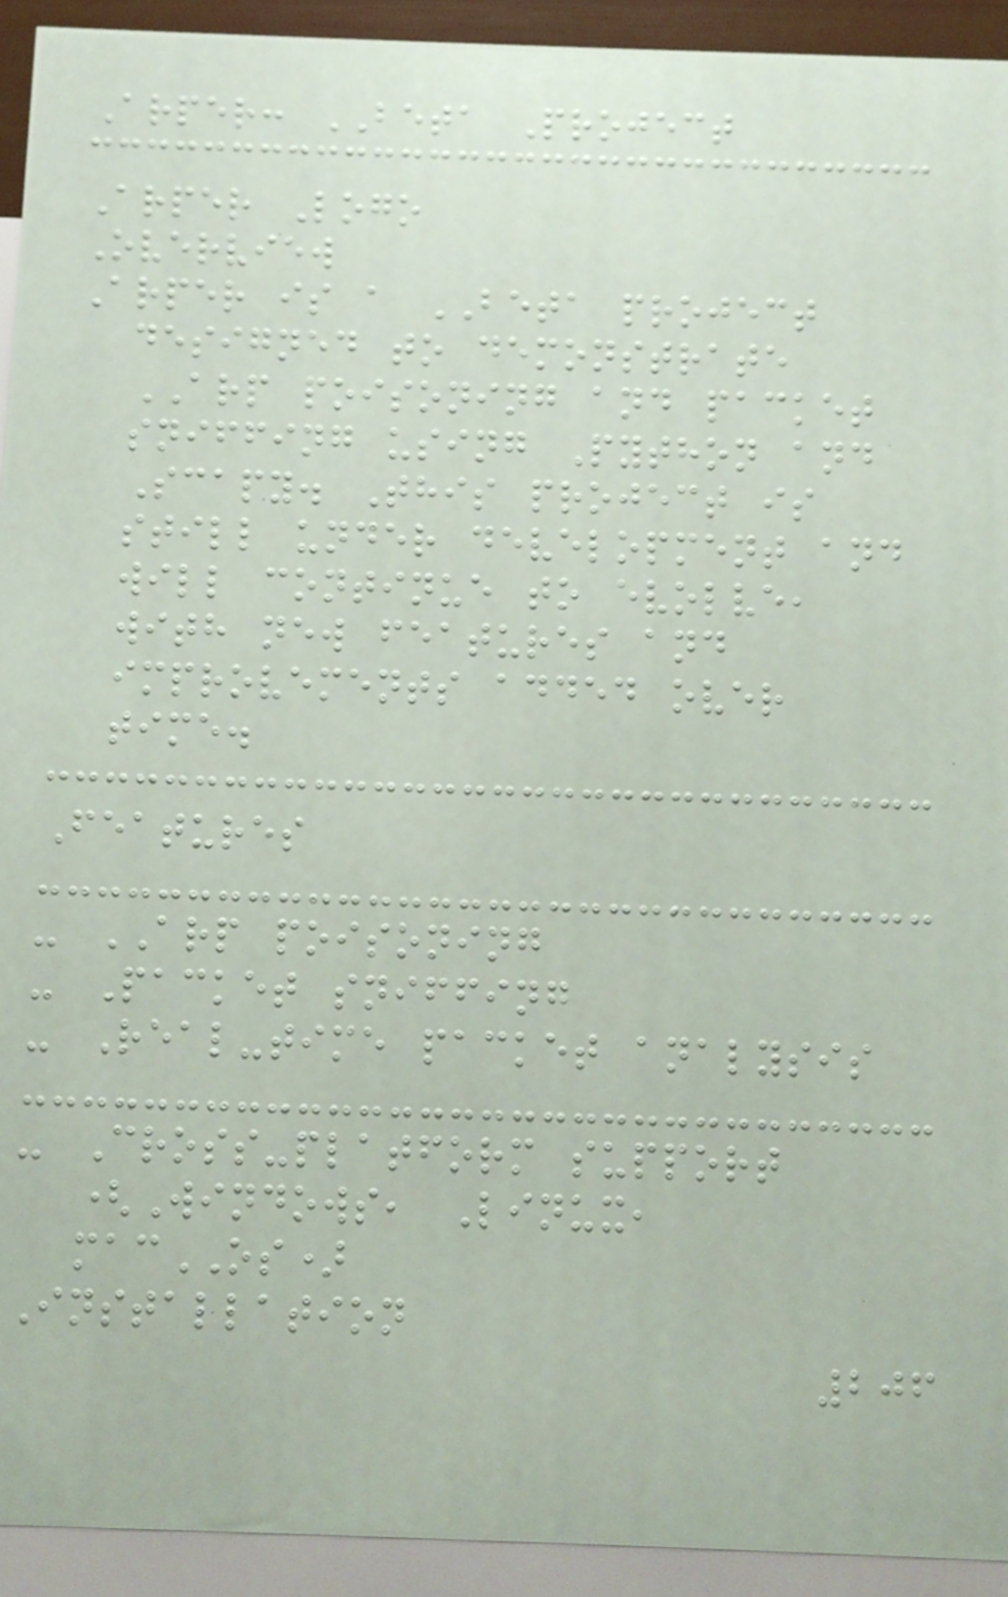Arper: BETA Project
Arper Logo
Overview
Arper is a BETA project
designed to demonstrate
ARP poisoning and packet
sniffing using Python and
Scapy. This project is
still under development and
will continue to evolve,
with new features and
improvements added over
time.
Features
- ARP poisoning
- Packet sniffing
- Real-time packet analysis
- Cross-platform support
(Windows, Linux,
macOS)
Installation
206
